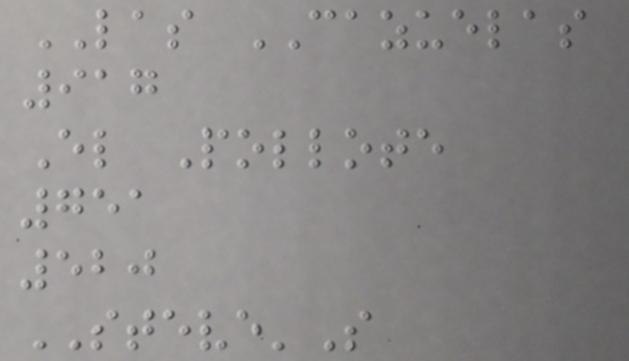LAS CAZUELAS
917
El Pollote
751
520
STEVE'S
